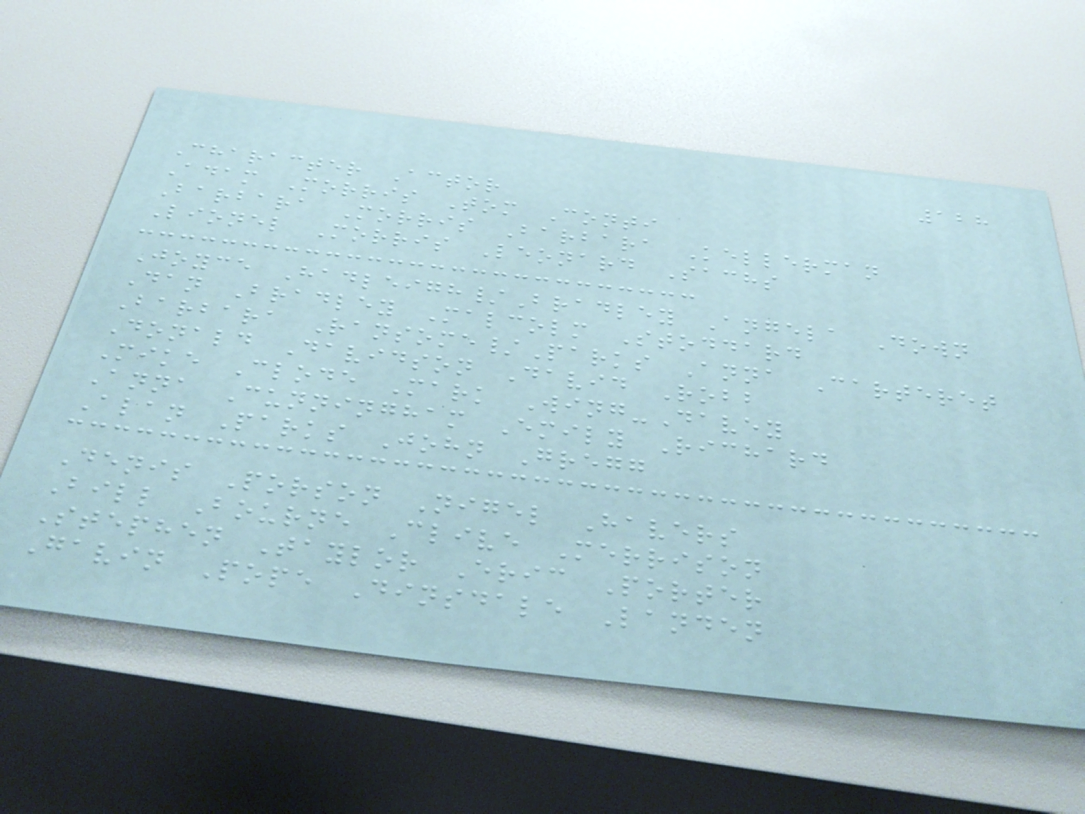128
Character Actor
Adam Morris Tom Conti
Barbara Morris Barbara Kellerman
Lionel Morris Leonard Sachs
Joyce Hadleigh/Bradley Angela Down
Dan Bradley Malcolm Stoddard
Barbara Ransome/Parks Anna Carteret
Donald Davidson David Robb
Mike Clode Mark Wing-Davey
Anna Cunningham Emily Richard
Alan Parks John Gregg
Denis Porson Nigel Havers
Bill Bourne Clive Merrison
Stephen Taylor Eric Porter
Gavin Pope Dinsdale Landen
